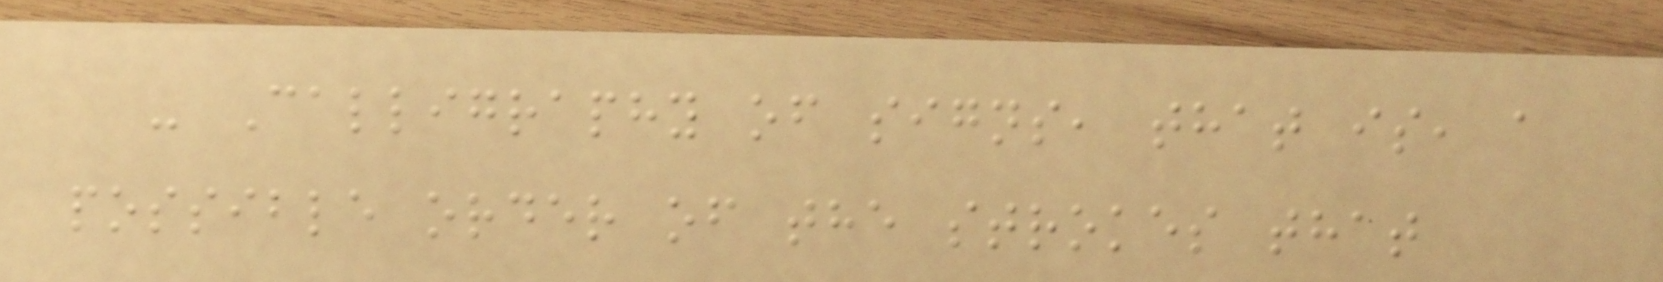- Calligraphy of signs, that is, a
possible order of the strokes that
